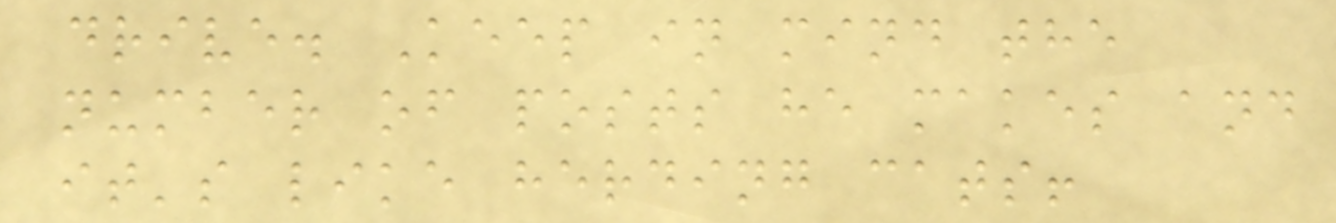drive. Keep in mind the
number of posts he makes and
it's like herding cats!
